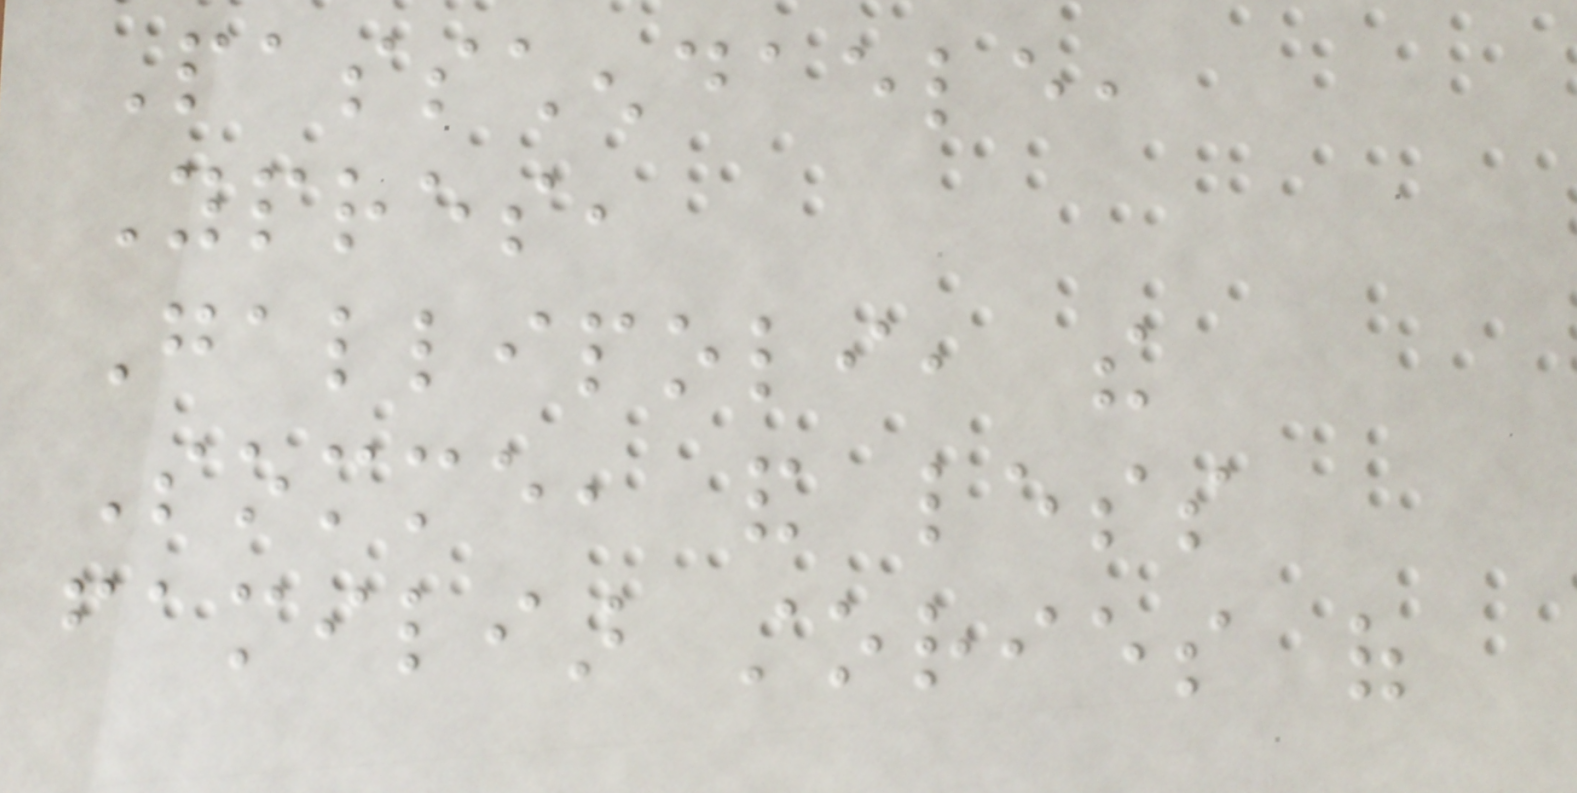Passchendaele,
Ypres,
Gallipoli, the
Somme, and less
familiar stories of
